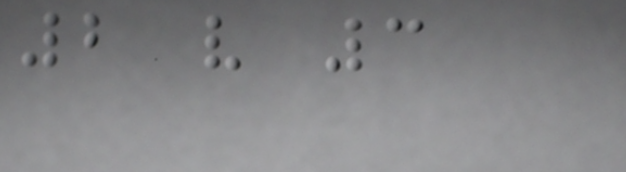2 v 3
